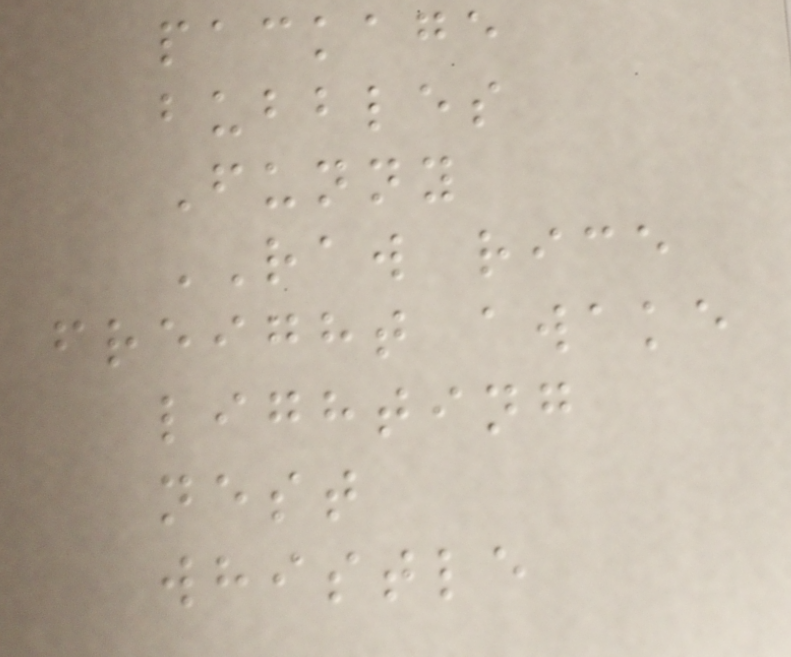package
bubbles
Funny
RAW rice
freight awake
lighting
nest
whistle
